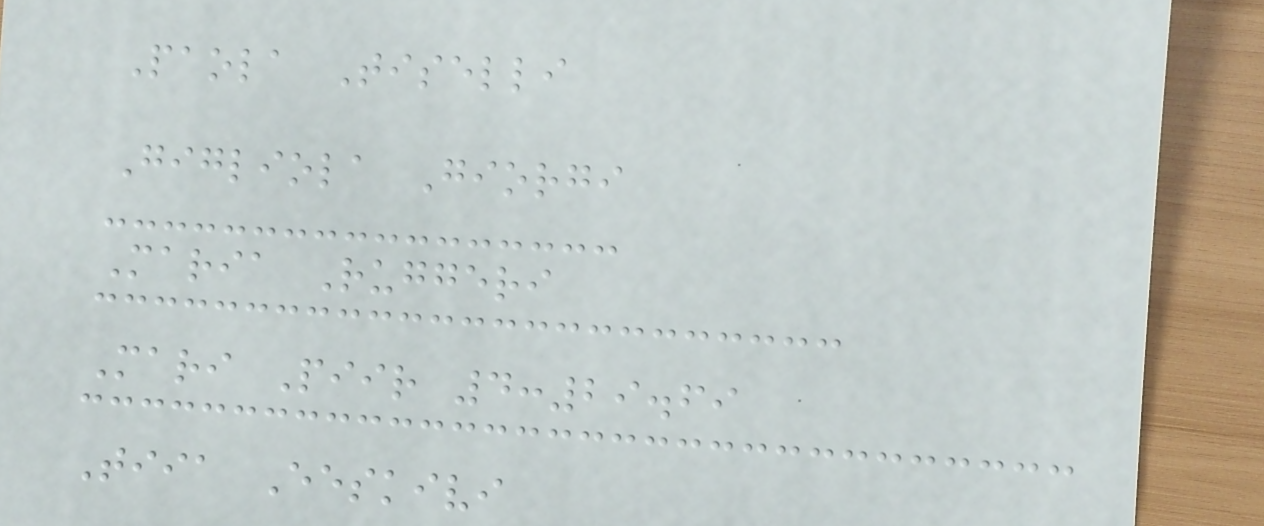Paola Tiselli
Gigliola Giorgi
Maria Ruggeri
Mari Piir 4:29.69
Tiia Eeskivi
